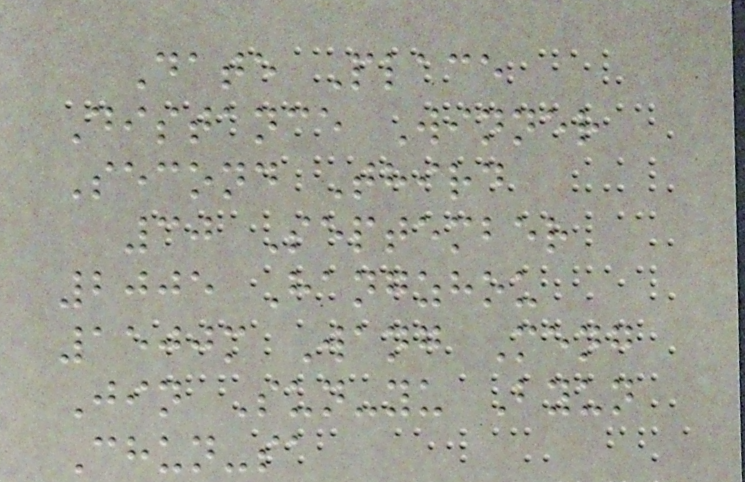Date Place
Distance Winner
Second Third
30 September
2005 Hangzhou
1500m Wang Meng
Jin Sun-yu Byun
Chun-sa
